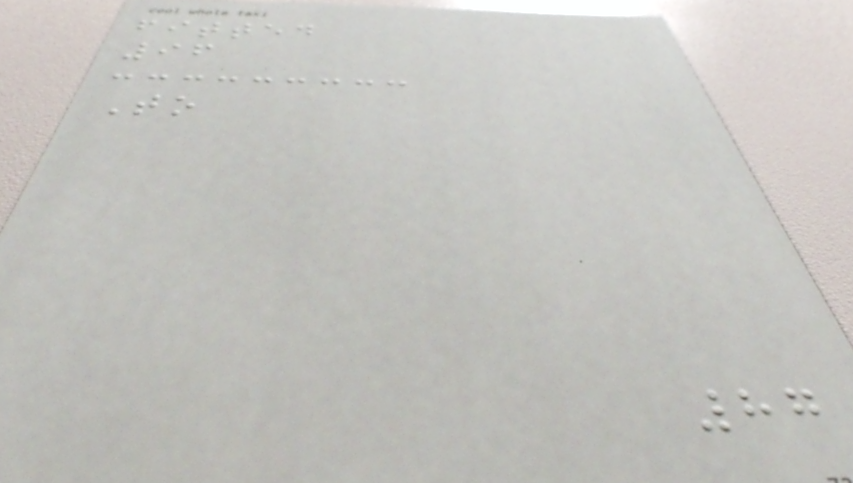fitted
96
To
87
